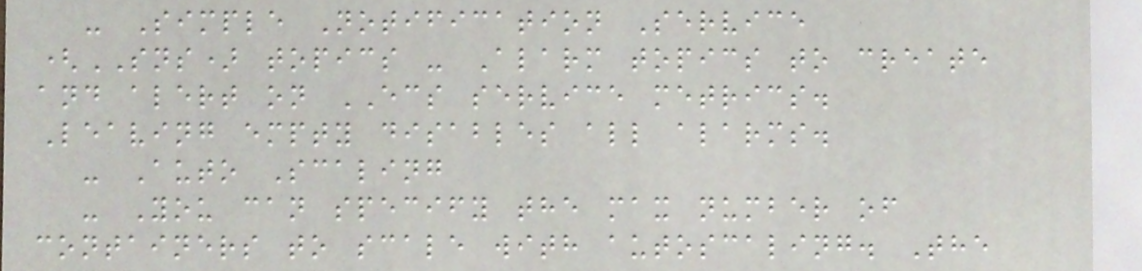- Simple Notification Service
(SNS) topics - Alarm topics to create
and alert on ECS service metrics.
Leaving empty disables all alarms.
- Auto Scaling
- You can specify the max number of
containers to scale with autoscaling. The
